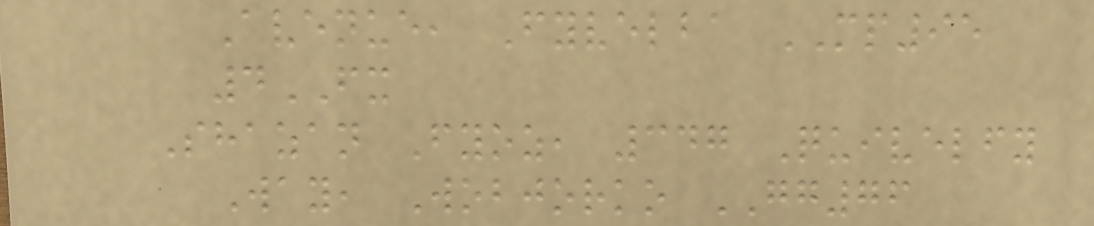Avenue, Fyvelba MP95
4FX
Shazan Fyoz, 347 Quivelfy
Way, Wobjorko GG76
